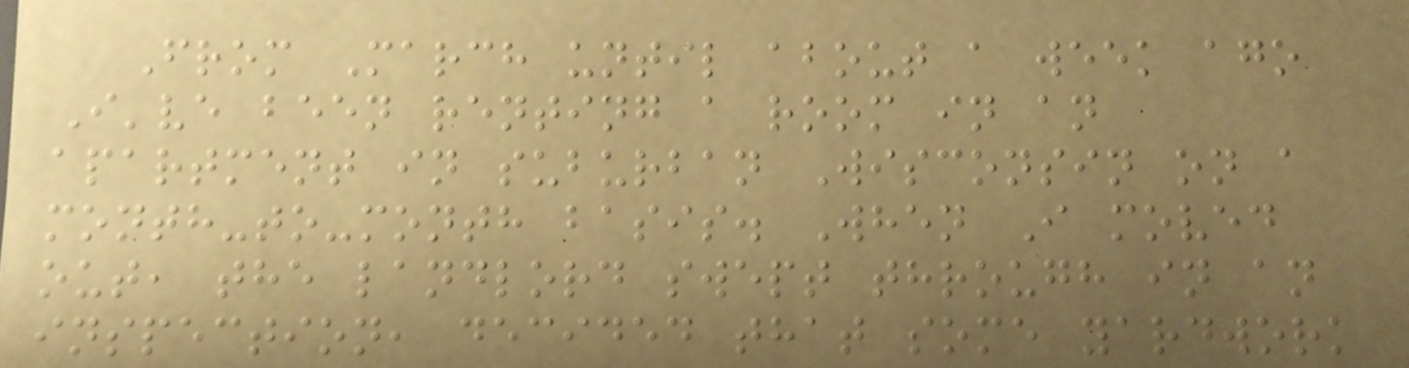From March until about a week ago
I've been renting a room in an
apartment in suburban Wisconsin on a
month-to-month basis. When I moved
out, the landlord swept through in an
inspection, decided that some yardwork
